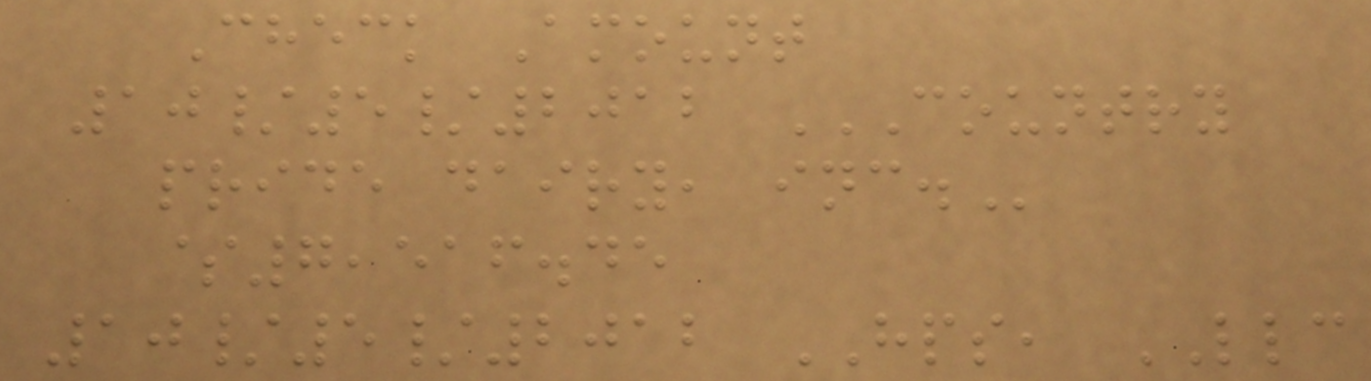Check Amount
10/5/2012 COUNTRY
PRIDE DAIRY, INC.
$7,516.45
10/5/2012 HPS, LLC
